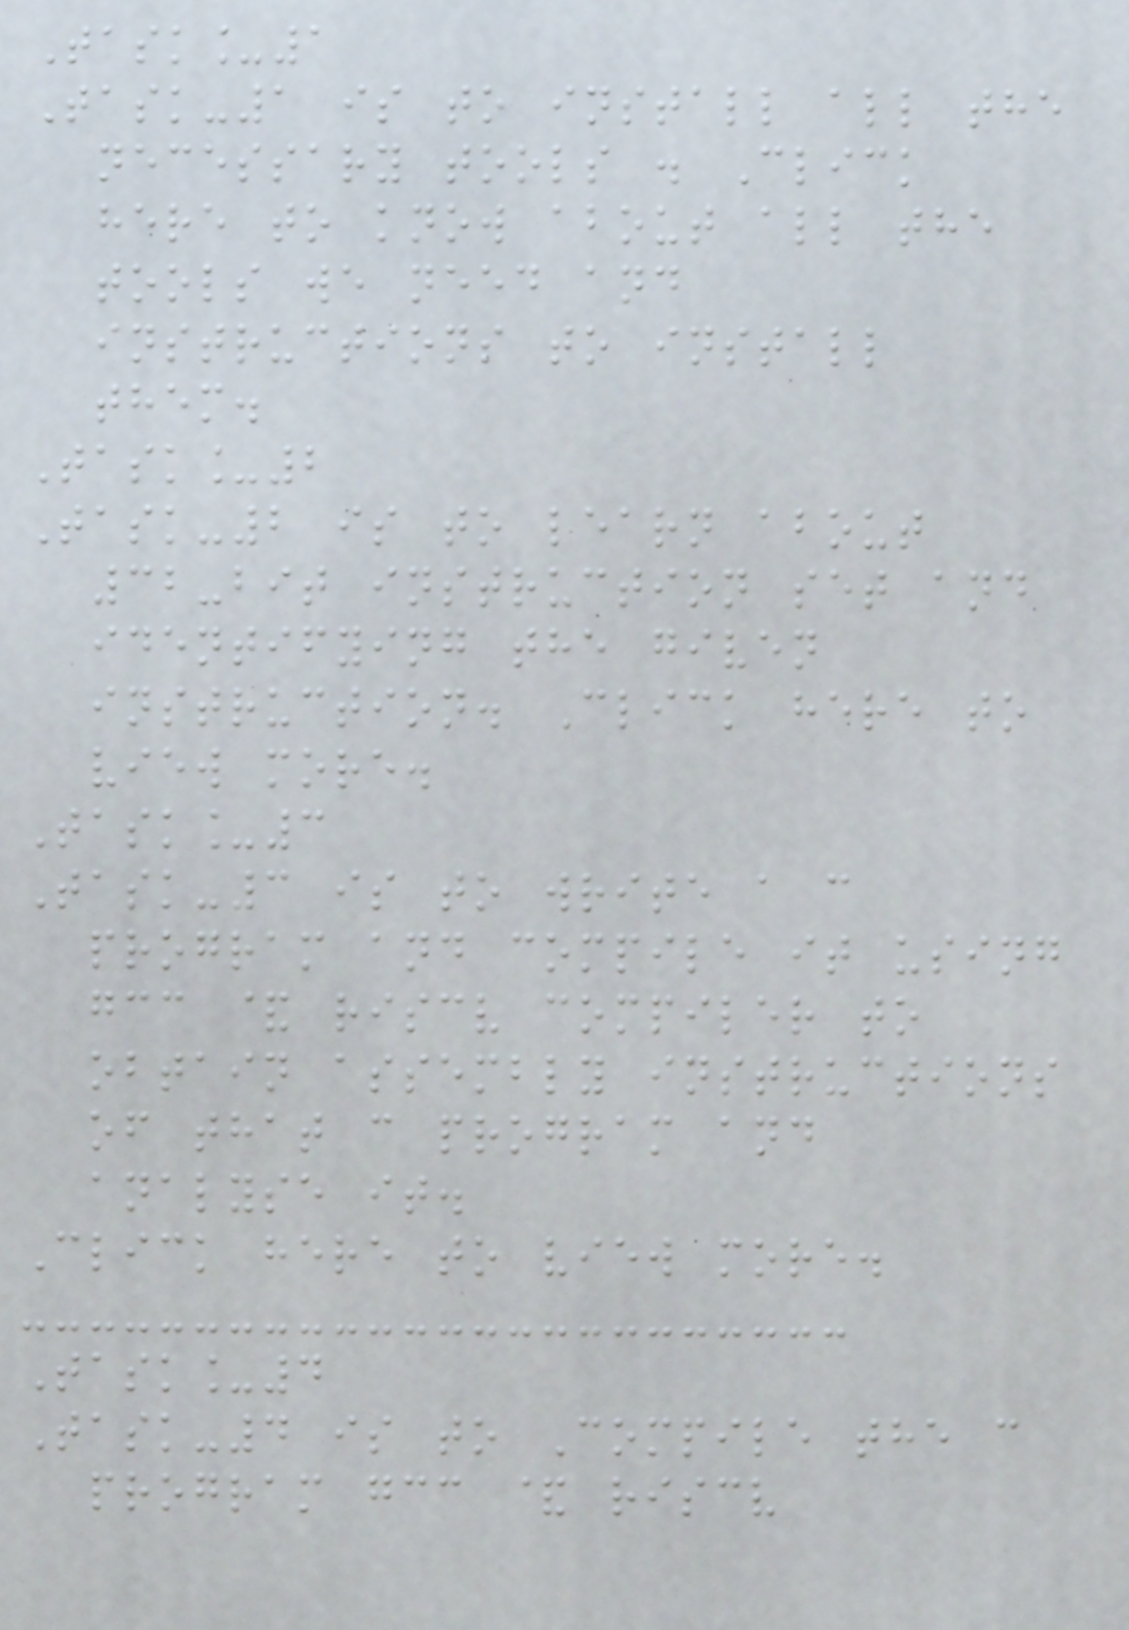Task_1
Task-1 is to install all the
necessary tools . Click
here to know about all the
tools we need and
instructions to install
them.
Task_2
Task-2 is to learn about
32-bit instruction set and
identifying the given
instruction. Click here to
view more.
Task_3
Task-3 is to write a c
program and compile it using
gcc & riscv compiler to
obtain assembly instructions
of that c program and
analyse it.
Click here to view more.
Task_4
Task-4 is to Compile the c
program gcc & riscv
